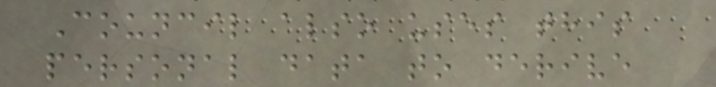Council also uses this
personal data to derive
